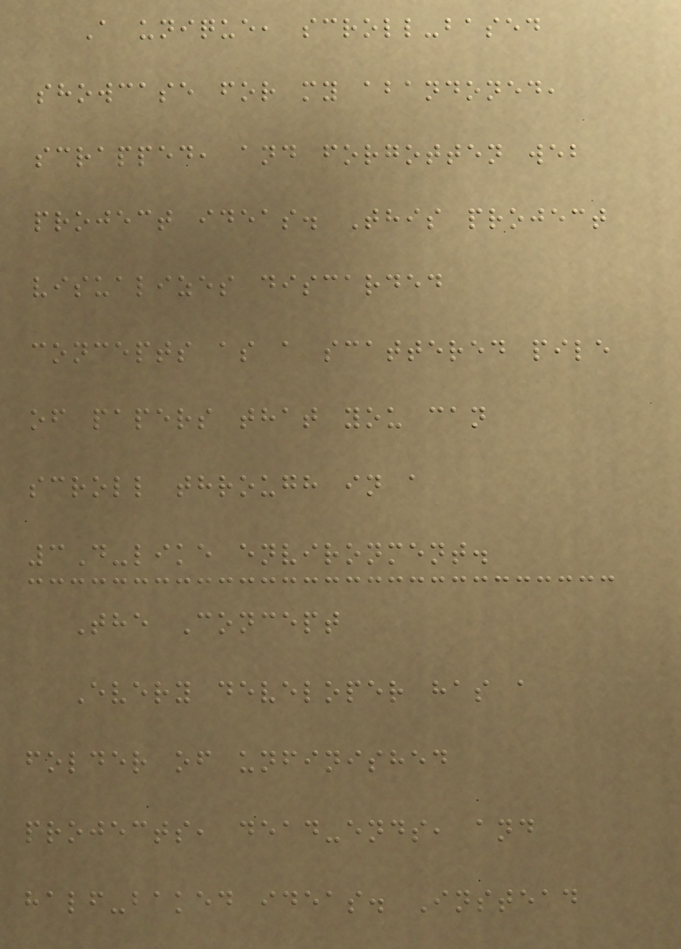A unique, scroll-based
showcase for my abandoned,
scrapped, and forgotten web
project ideas. This project
visualizes discarded
concepts as a scattered pile
of papers that you can
scroll through in a
3D-like environment.
The Concept
Every developer has a
folder of unfinished
projects, dead-ends, and
half-baked ideas. Instead
